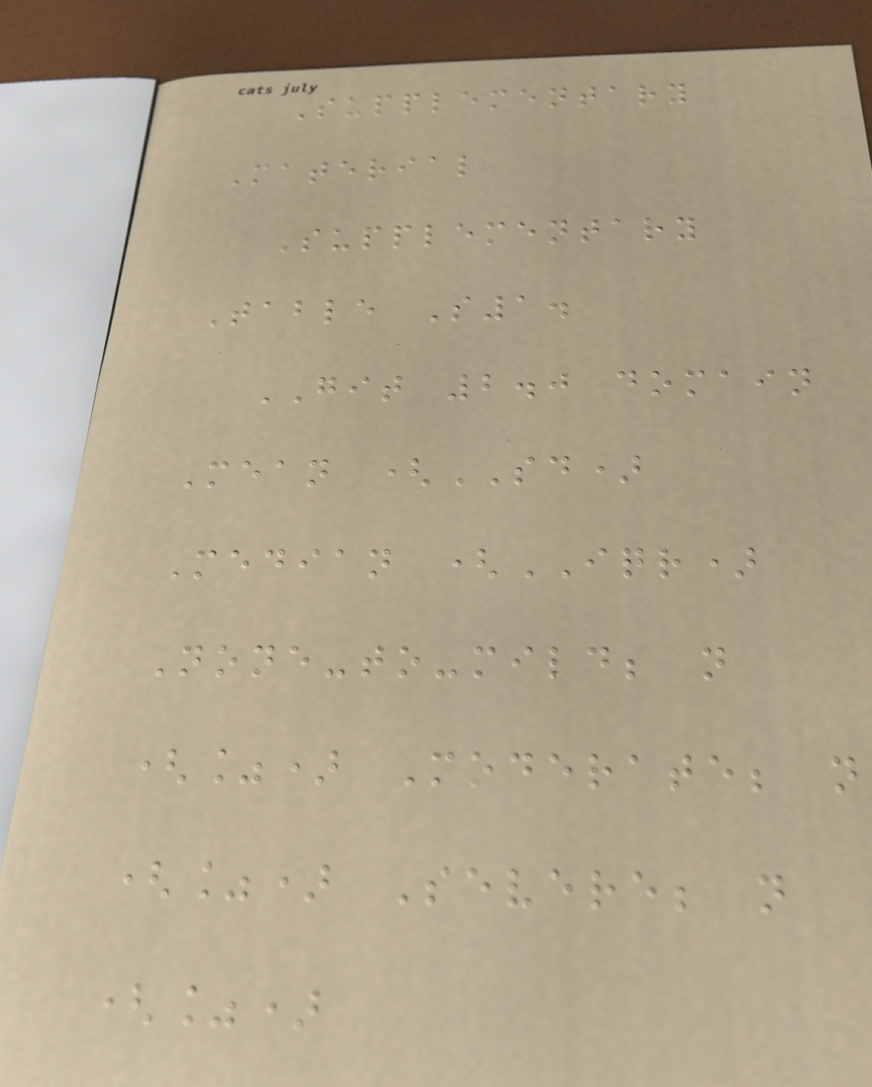Supplementary
Material
Supplementary
Table S1.
GIT 2.0 domain
Mean (SD)
Median (IQR)
None-to-mild; n
(%) Moderate; n
(%) Severe; n
(%)
